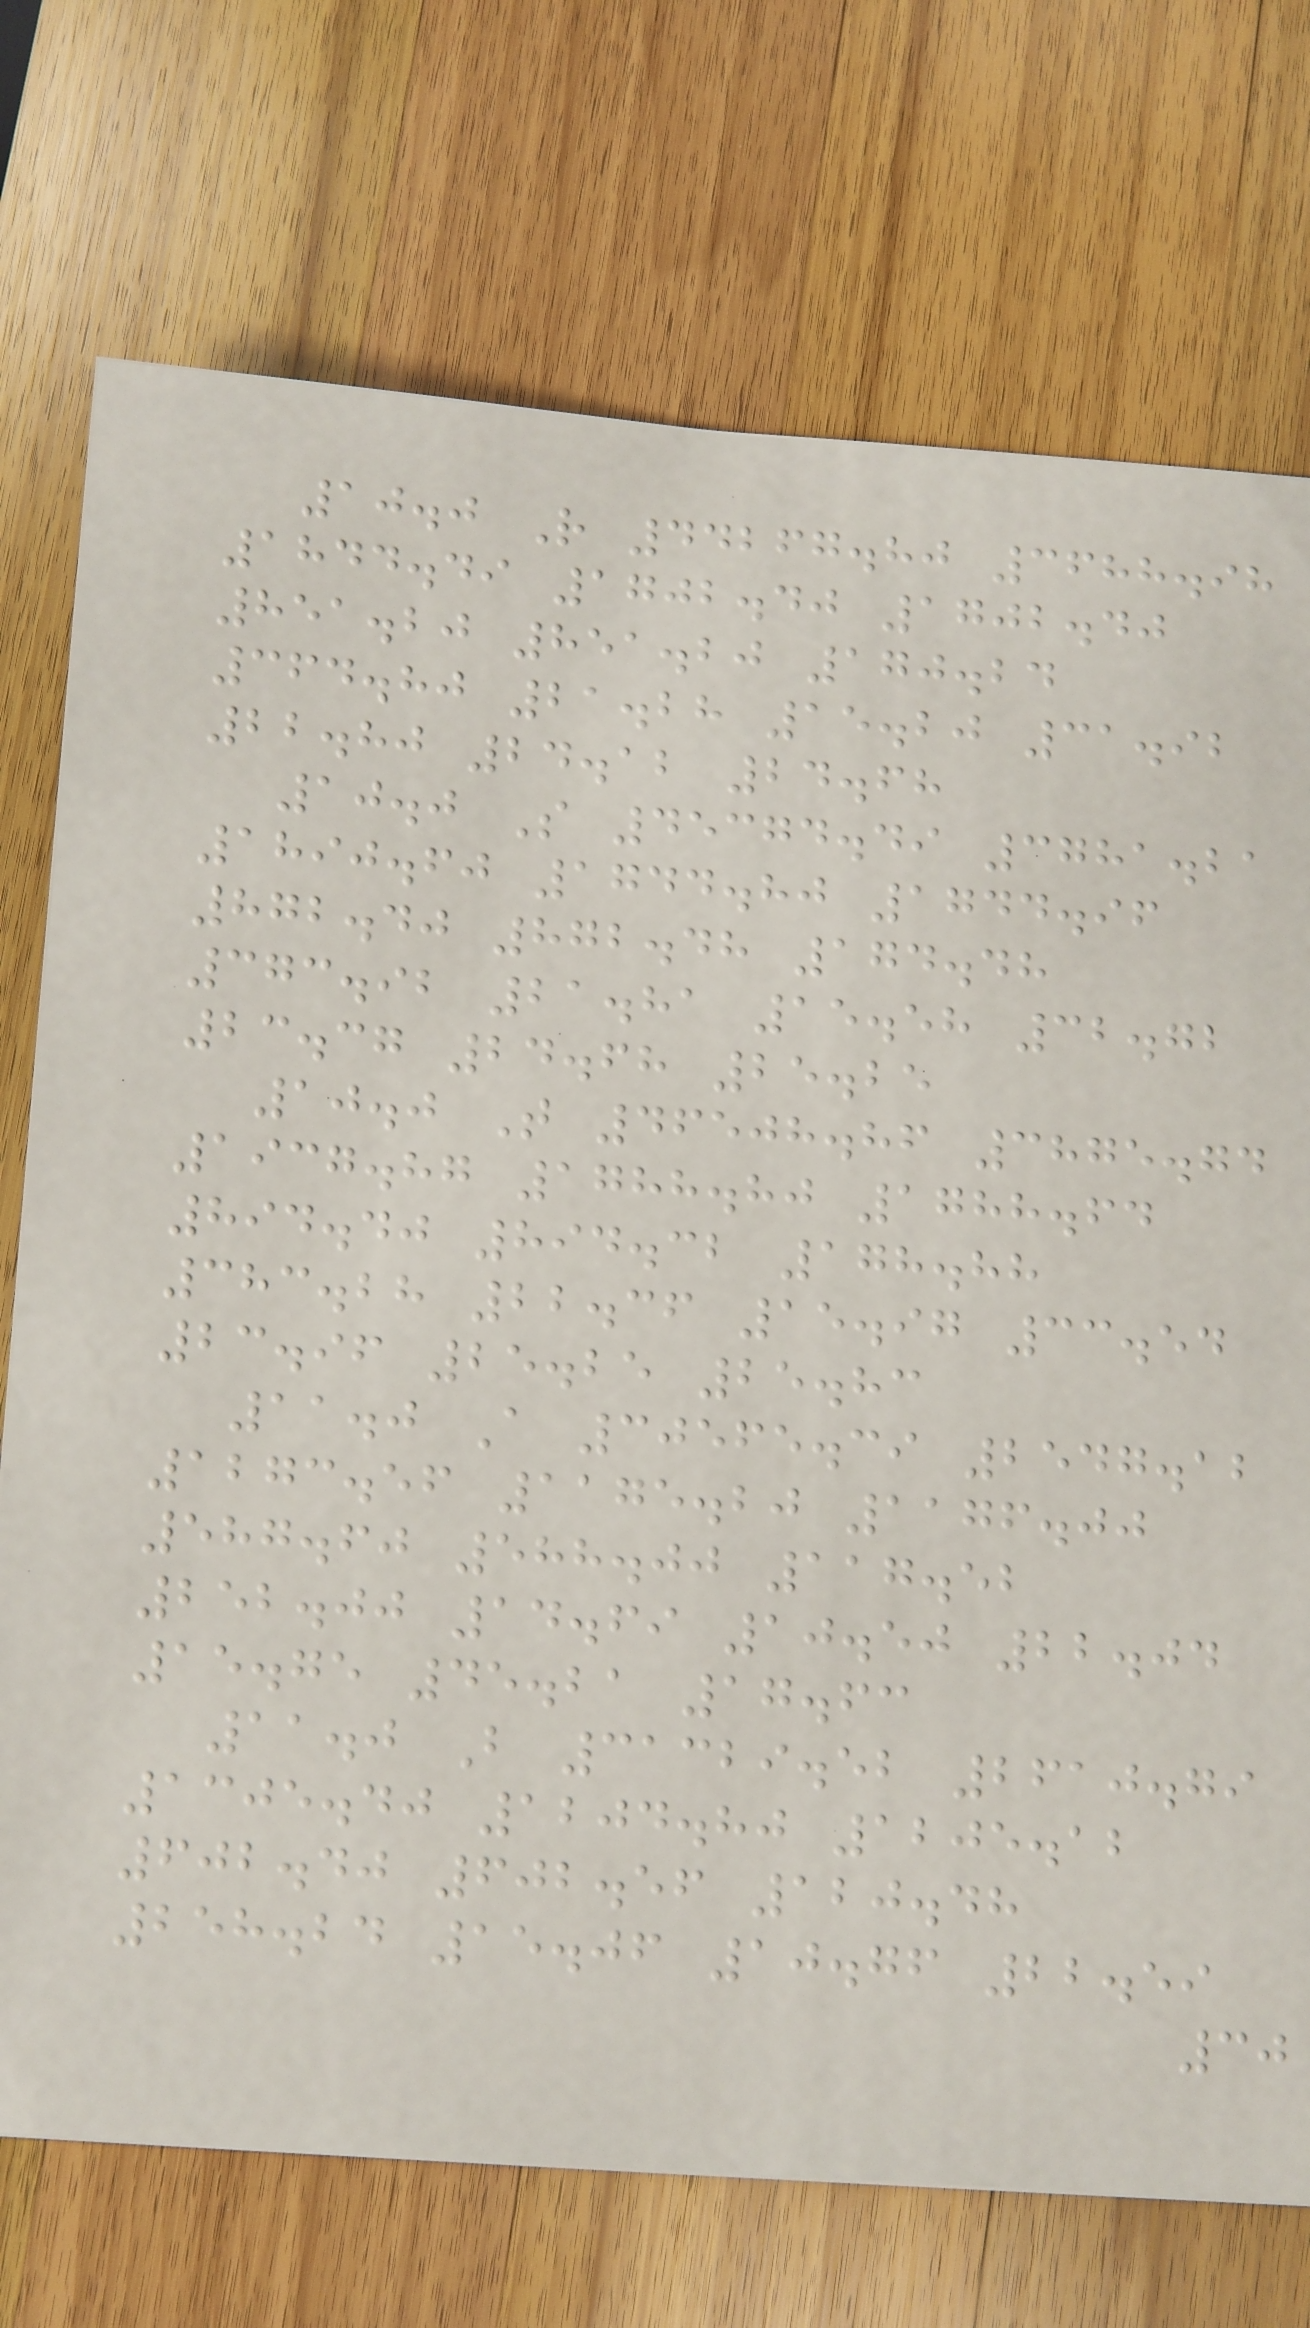10.0 R 44267.80 3688.98
1844.49 1702.40 1702.40
851.20 851.20 170.24
364.80 21.28 15.20 31.92
22.80 24.12 24.68
10.0 S 45374.49 3781.21
1890.60 1744.80 1744.96
872.40 872.48 174.48
373.92 21.81 15.58 32.72
23.37 24.68 25.25
10.0 T 46508.86 3875.74
1937.87 1788.80 1788.64
894.40 894.32 178.88
383.28 22.36 15.97 33.54
23.96 25.25 25.83
11.0 A 30565.39 2547.12
1273.56 1175.20 1176.00
587.60 588.00 117.52
252.00 14.69 10.50 22.04
15.75 45.21 17.63
11.0 B 31329.52 2610.79
1305.40 1204.80 1205.12
602.40 602.56 120.48
258.24 15.06 10.76 22.59
30
